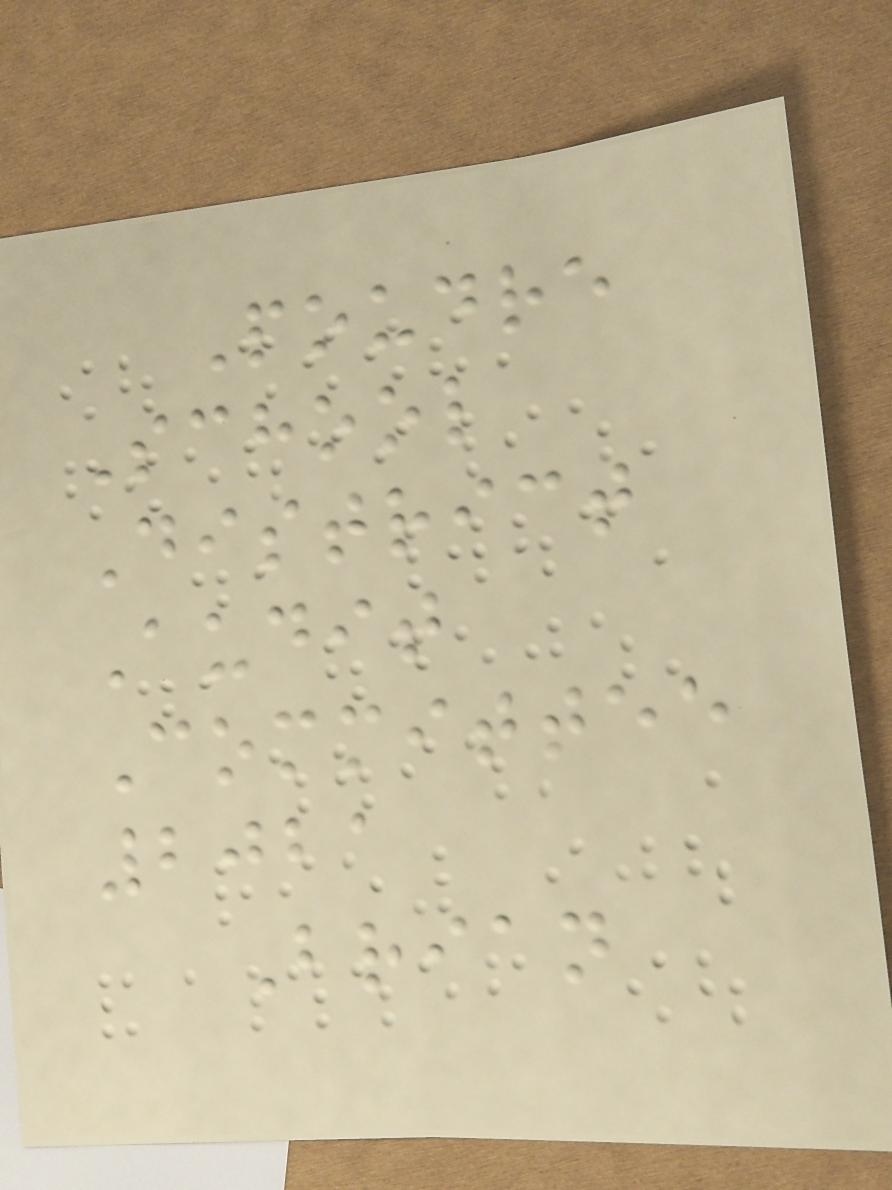Poudre
School
District
Audit
Committee
2021
Brian
